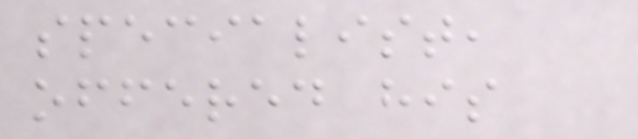specialist,
offered his
